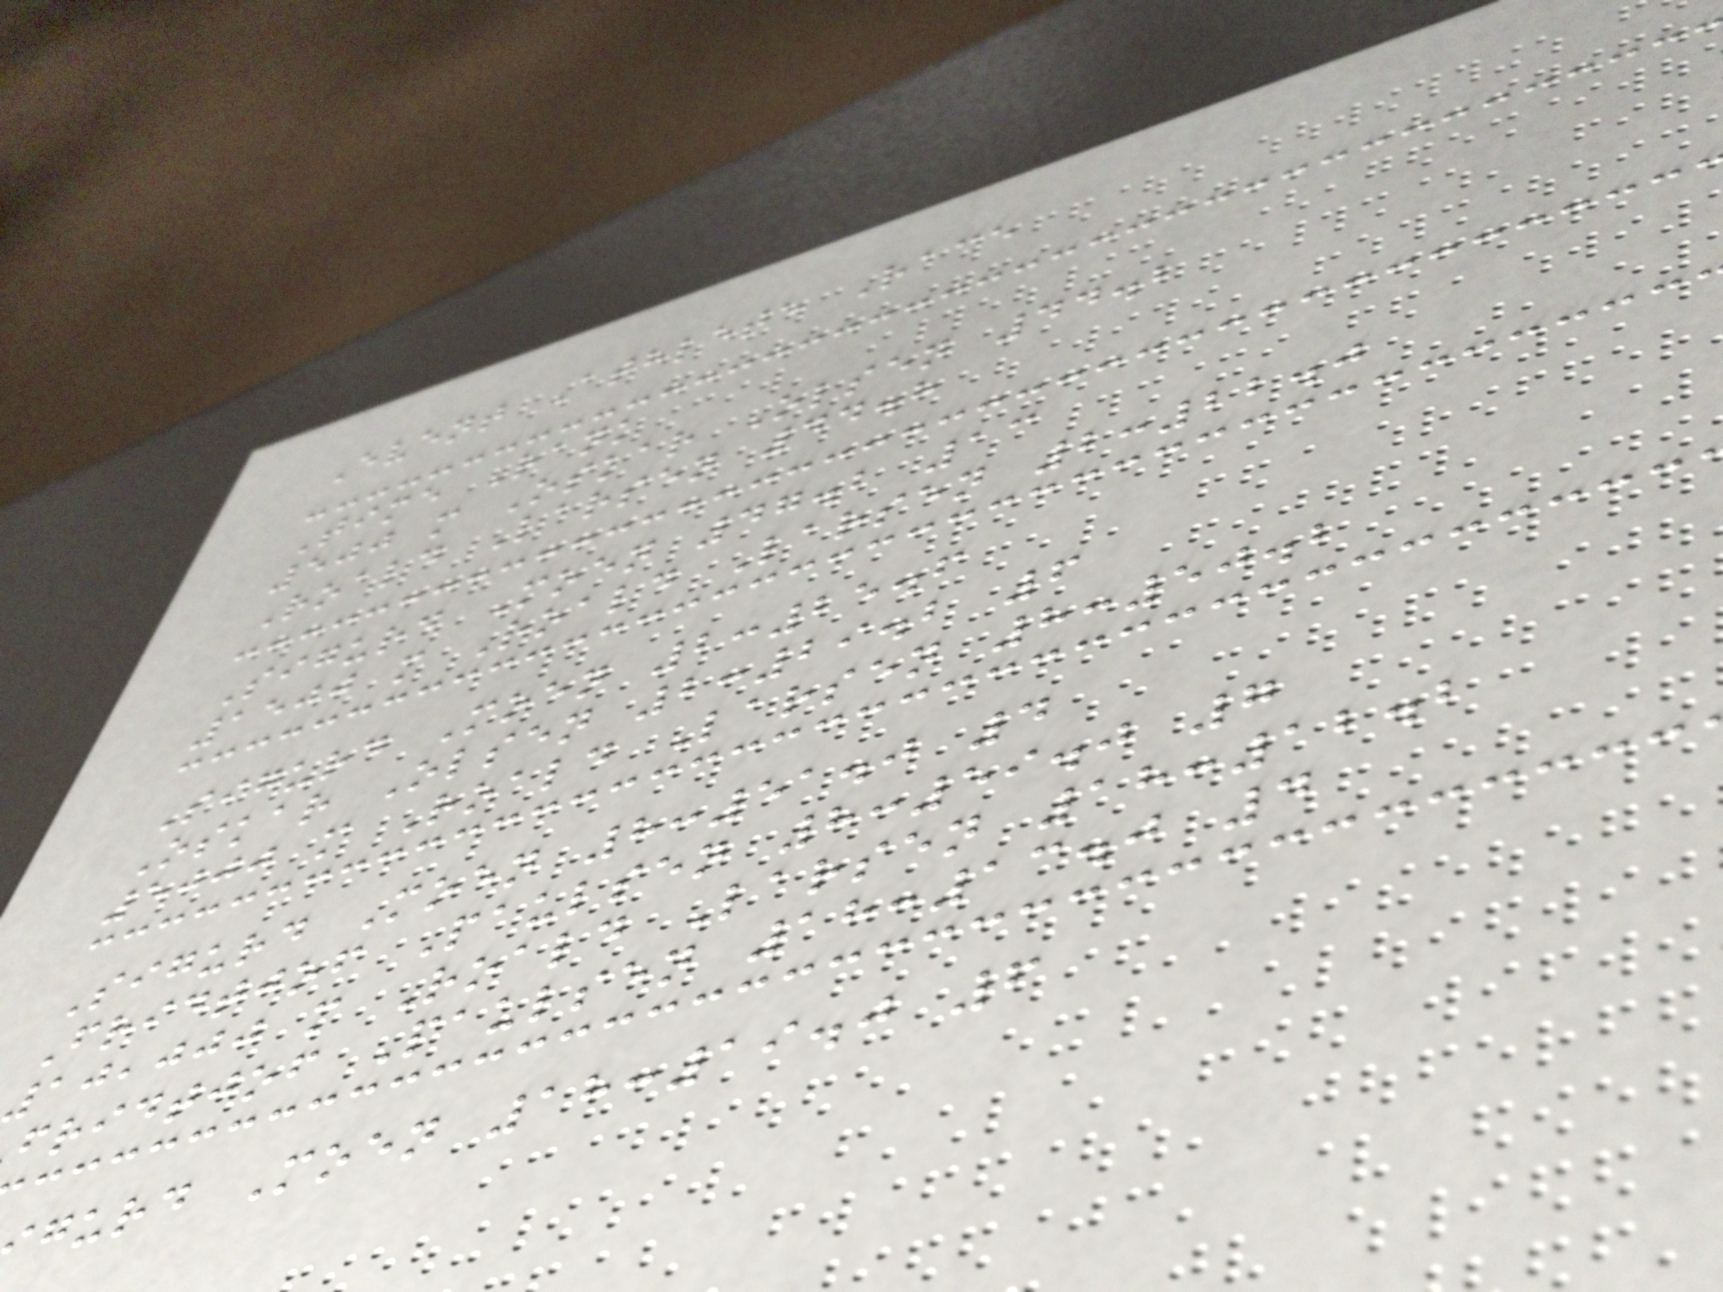Event Athlete Race
Time Rank
500 m Oskar Olsen 44.2
Roald Larsen 44.8
Sigurd Moen 47.2 13
1500 m Roald Larsen 2:22.0
Sigurd Moen 2:25.6
Oskar Olsen 2:29.2 6
5000 m Roald Larsen 8:50.2
Sigurd Moen 8:51.0 4
Fridtjof Paulsen 8:59.0 7
10,000 m Roald Larsen 18:12.2
fridtjof Paulsen 18:13.0 4
gurd Moen 18:19.0 6
